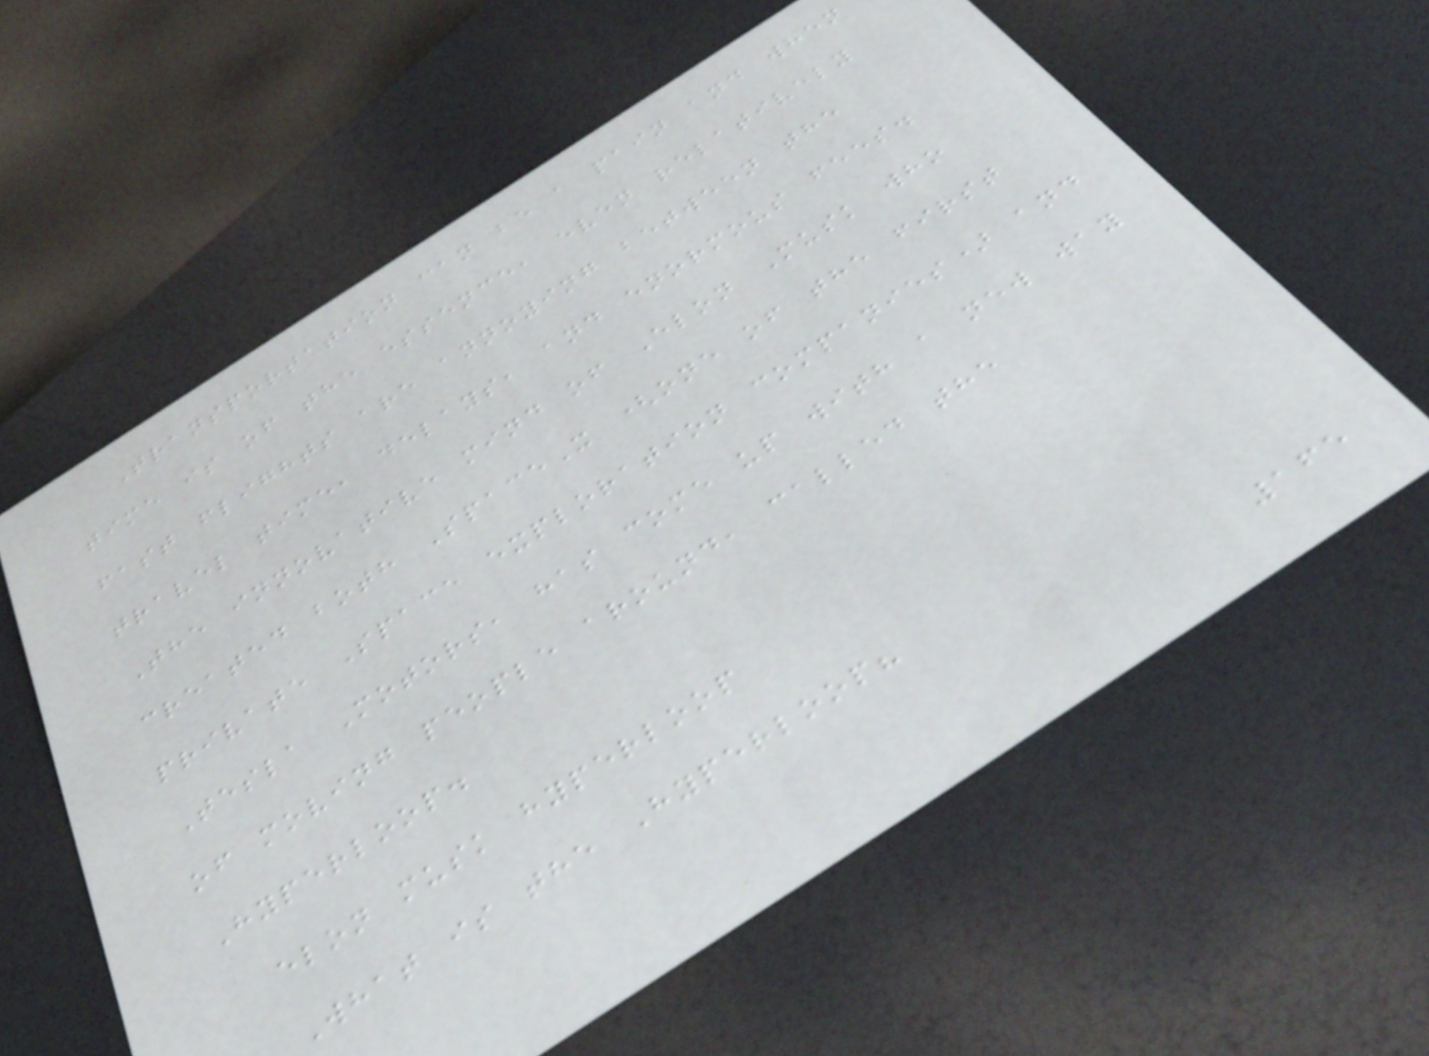Transportation can be a pain and when
time is of the essence, even relatively
fast flights are annoying between the
travel time, delays, and enormous fees.
The innovative mind of Elon Musk who
created both SpaceX (one of the first
private Space exploration companies) and
Tesla Motors, has come up with a new way
of moving people around, called the
Hyperloop.
elon musk hyperloop
What is the Hyperloop?
165
